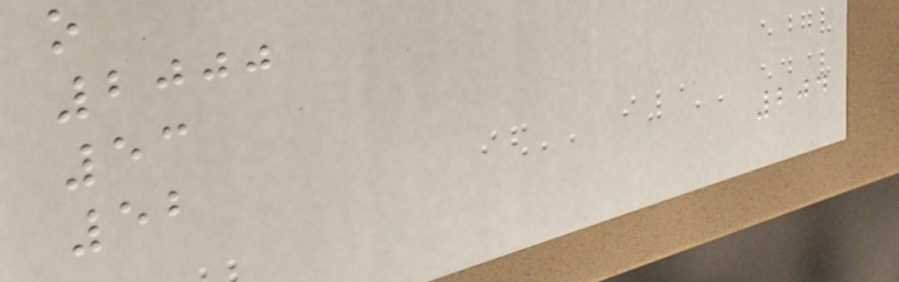o
2000
53
52
204
